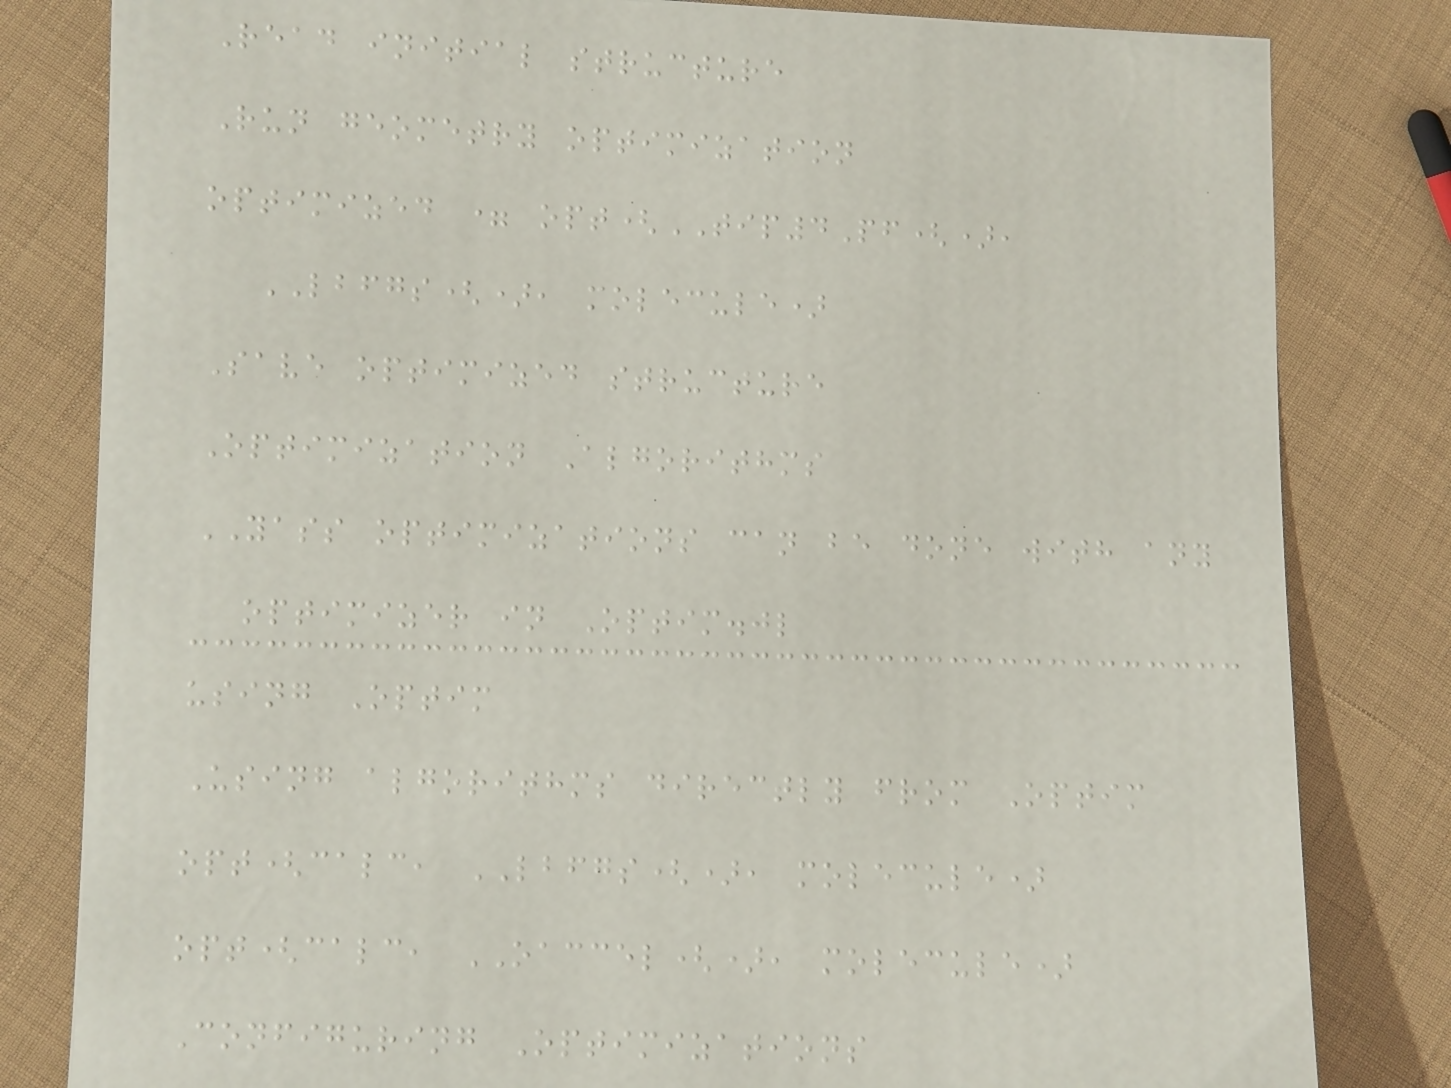Read initial structure
Run geometry optimization
optimized = opt(TIP4Pf(),
LBFGS(), molecule)
Save optimized structure
Optimization Algorithms
YASS optimizations can be done with any
optimizer in Optim.jl
using Optim
Using algorithms directly from Optim
opt(calc, LBFGS(), molecule)
opt(calc, OACCEL(), molecule)
Configuring Optimizations
